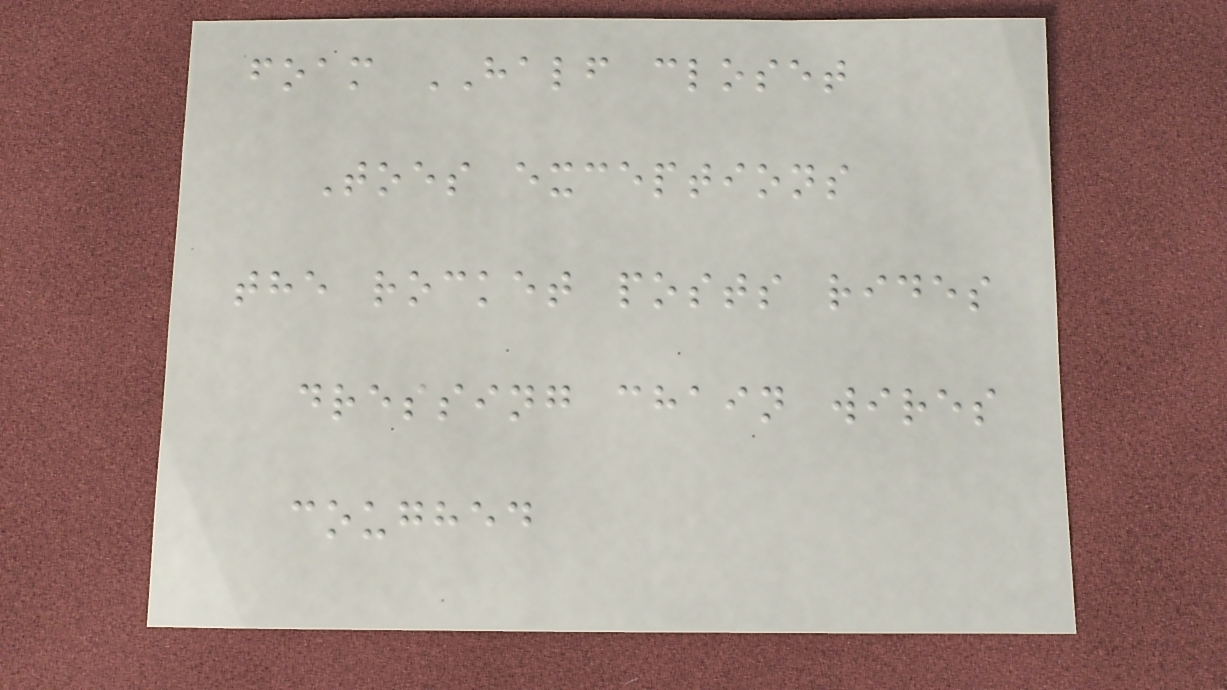foam HALF closet
Toes exceptions
the rocket posts rides
dressing chain wires
coughed
